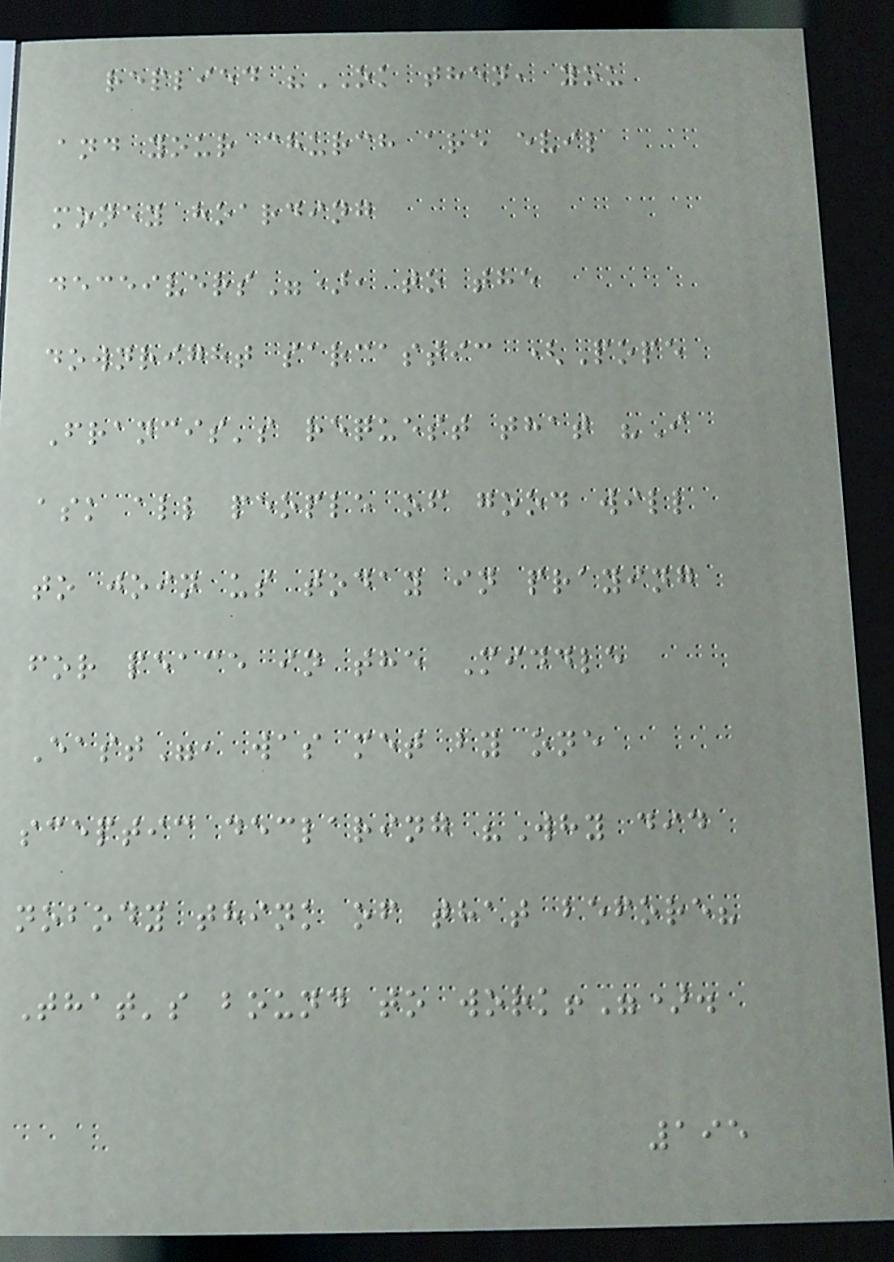replied "OK then, you
and your church are evil
money hoarding
deceivers"), to the
downright sarcastic (Pope
Francis's request that "I
ask all people of good will
to join us today in praying
for peace in the Middle
East", was met by one
sceptic declaring "Why did
nobody think of that before?
That's bound to work!").
195
